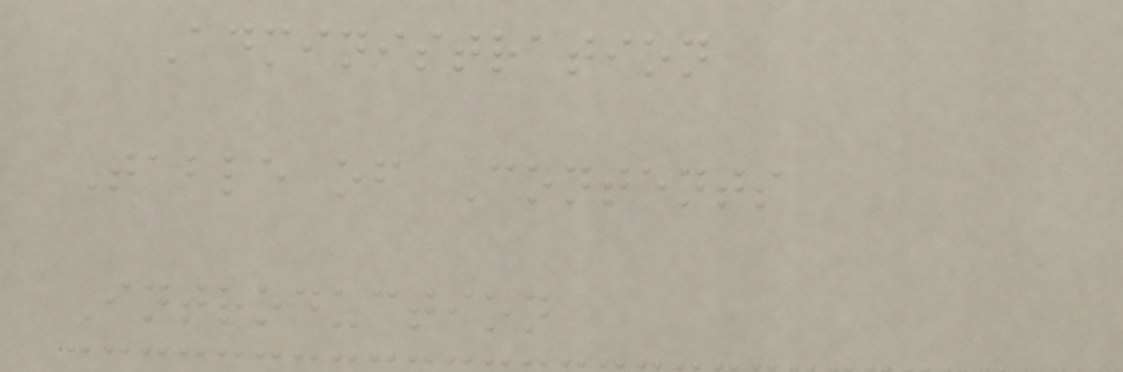Administration
Table of Contents
Introduction
